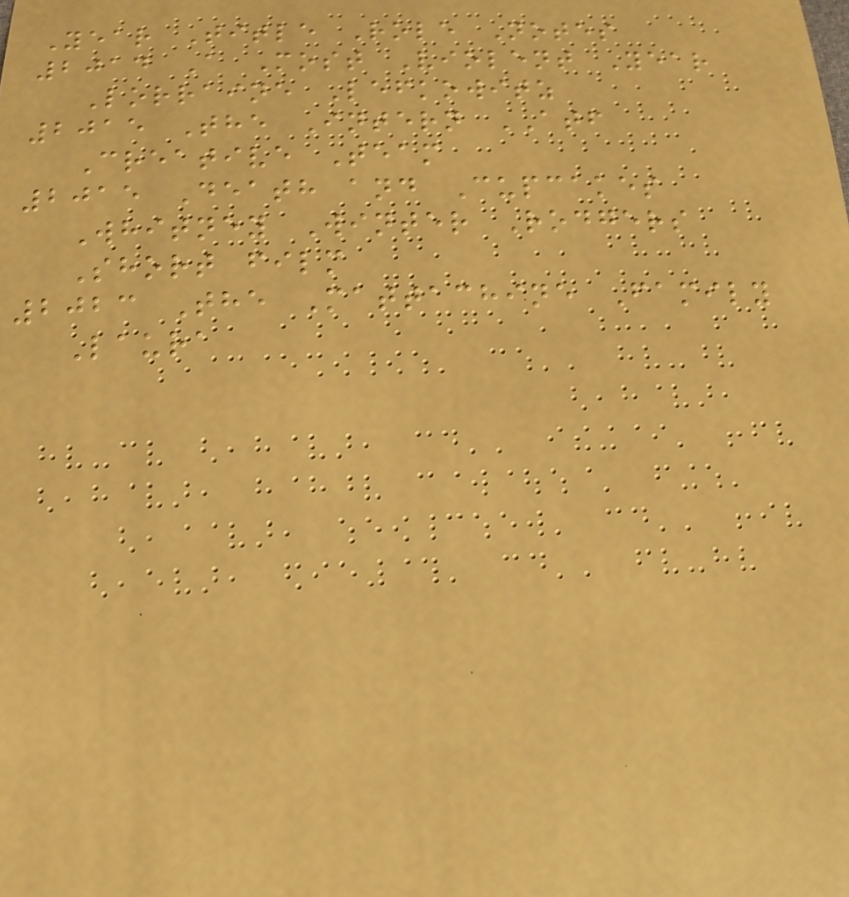Year Title Role Notes
2014 A Most Violent Year
Lorraine Lefkowitz
2015 The Intern ATF
Creative Team
2015 Death and Cupcakes
Whitney Winter Rodgers
Short film
2023 The Mattachine Family
Laura
